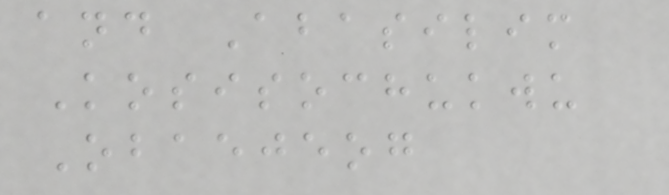and Abasilim
Kosisochukwu
Obaejeog
